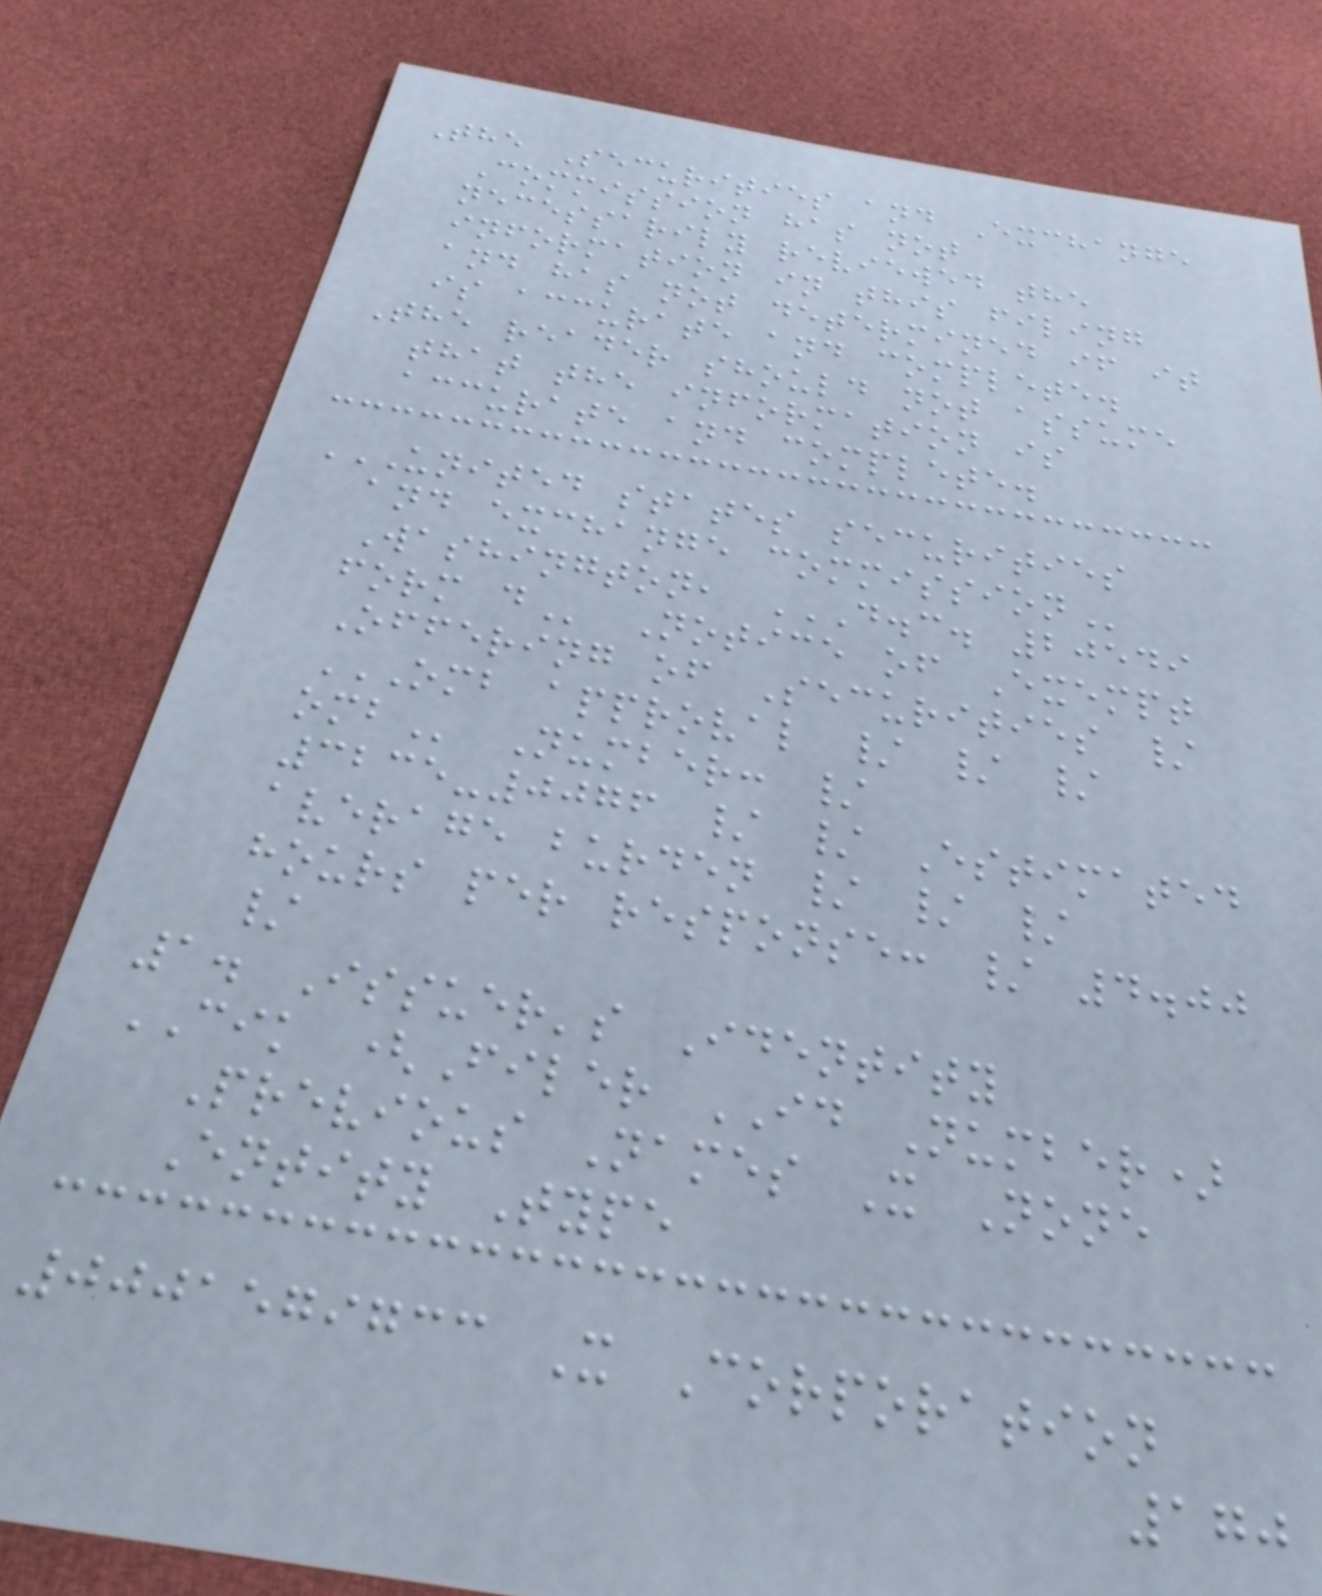The Securities and Exchange
Commission has not
necessarily reviewed the
information in this filing
and has not determined if it
is accurate and complete.
The reader should not assume
that the information is
accurate and complete.
UNITED STATES SECURITIES
AND EXCHANGE COMMISSION
Washington, D.C. 20549
FORM D Notice of Exempt
Offering of Securities /
OMB APPROVAL / / /
OMB Number: /
3235-0076 / / Estimated
average burden / / /
hours per response: / 4.00
/
1. Issuer's Identity
CIK (Filer ID Number)
Previous Names X None
Entity Type
0001579733 X Corporation
170
